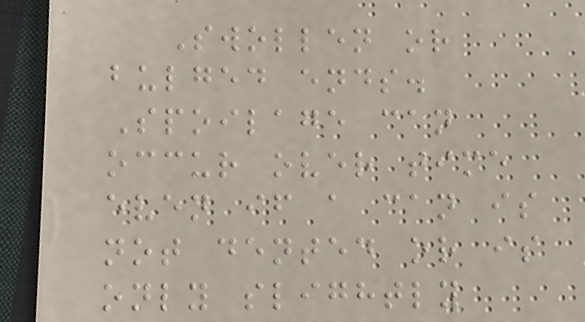Swollen or
bulged ends.
Spoilage can
occur over time
even if a can is
not dented or is
only slightly
